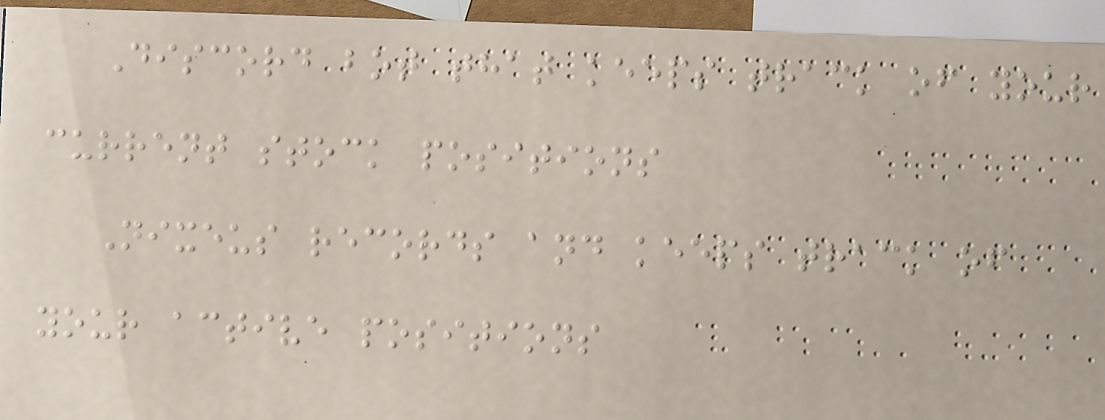Discord bot that keeps track of your
current stock positions
Nixeus records and keeps track of
your active positions
